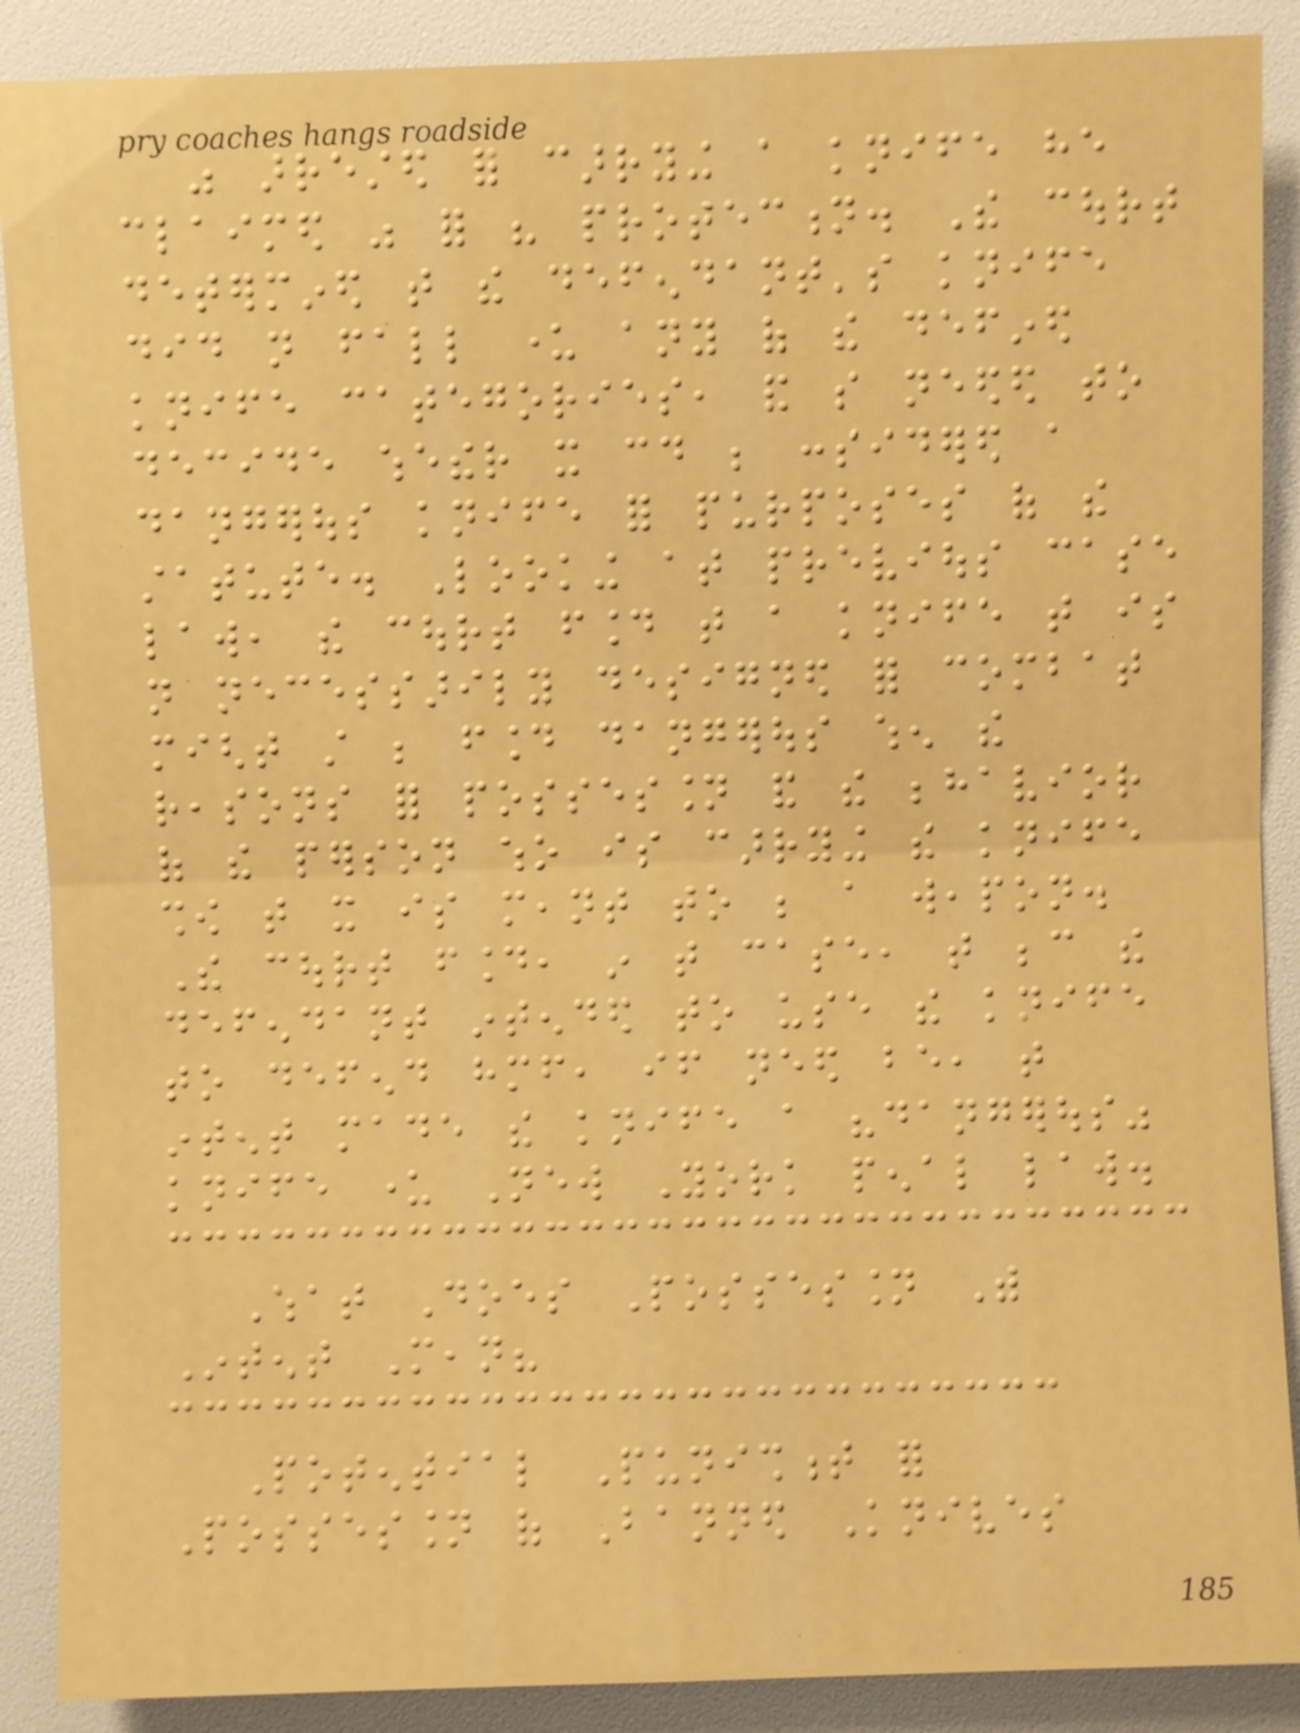was arrested for carrying a knife he
claimed was for his protection. The court
determined that the defendant's knife
did not fall under any of the defined
knife categories, and so needed to
decide whether it could be considered a
dangerous knife for purposes of the
statute. Looking at previous case
law, the court found that a knife that is
not necessarily designed for combat
might still be found dangerous when the
reasons for possession and the behavior
of the person who is carrying the knife
show that it is meant to be a weapon.
The court found, in that case, that because the
defendant intended to use the knife
to defend himself, if need be, that
intent made the knife a "dangerous"
knife under New York penal law.
What Does Possession With
Intent Mean?
Potential Punishment for
Possession of Banned Knives
